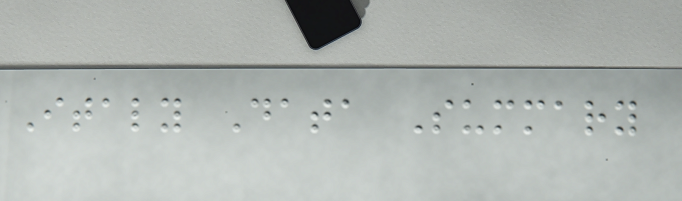Italy Data Summary
